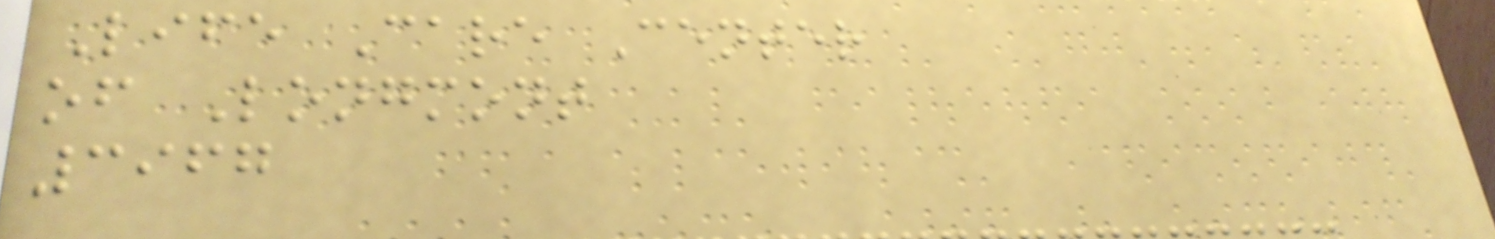Life Care Center
of Longmont
3967
